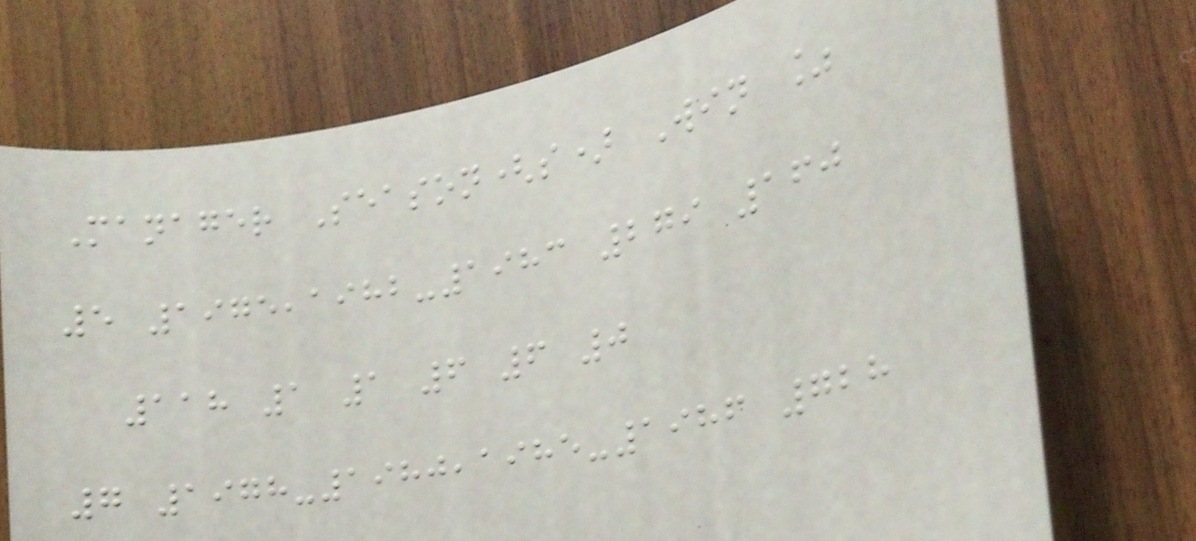Manager Season(s) Win %
5 1975,1982-1983 279 160
118 1 1 6 6 0
7 1978-1980,1985-1986 728
